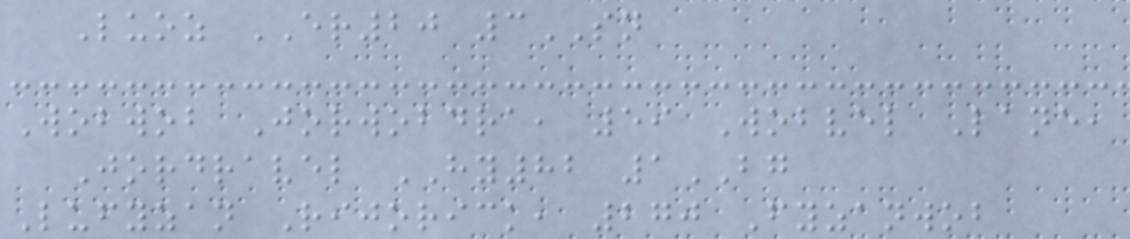Luoz ER20 3SN
Wobwob Jorwobdra, 59 Wobvel Lane,
Jordravel HY82 1BG
Lufyzan Rijorick, 270 Fyzanwob
